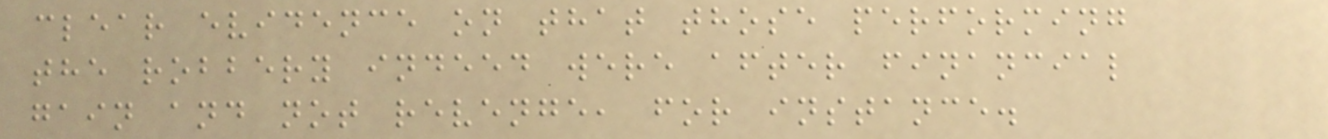clear evidence on that those performing
the robbery indeed were after financial
gain and not revenge, for instance.
